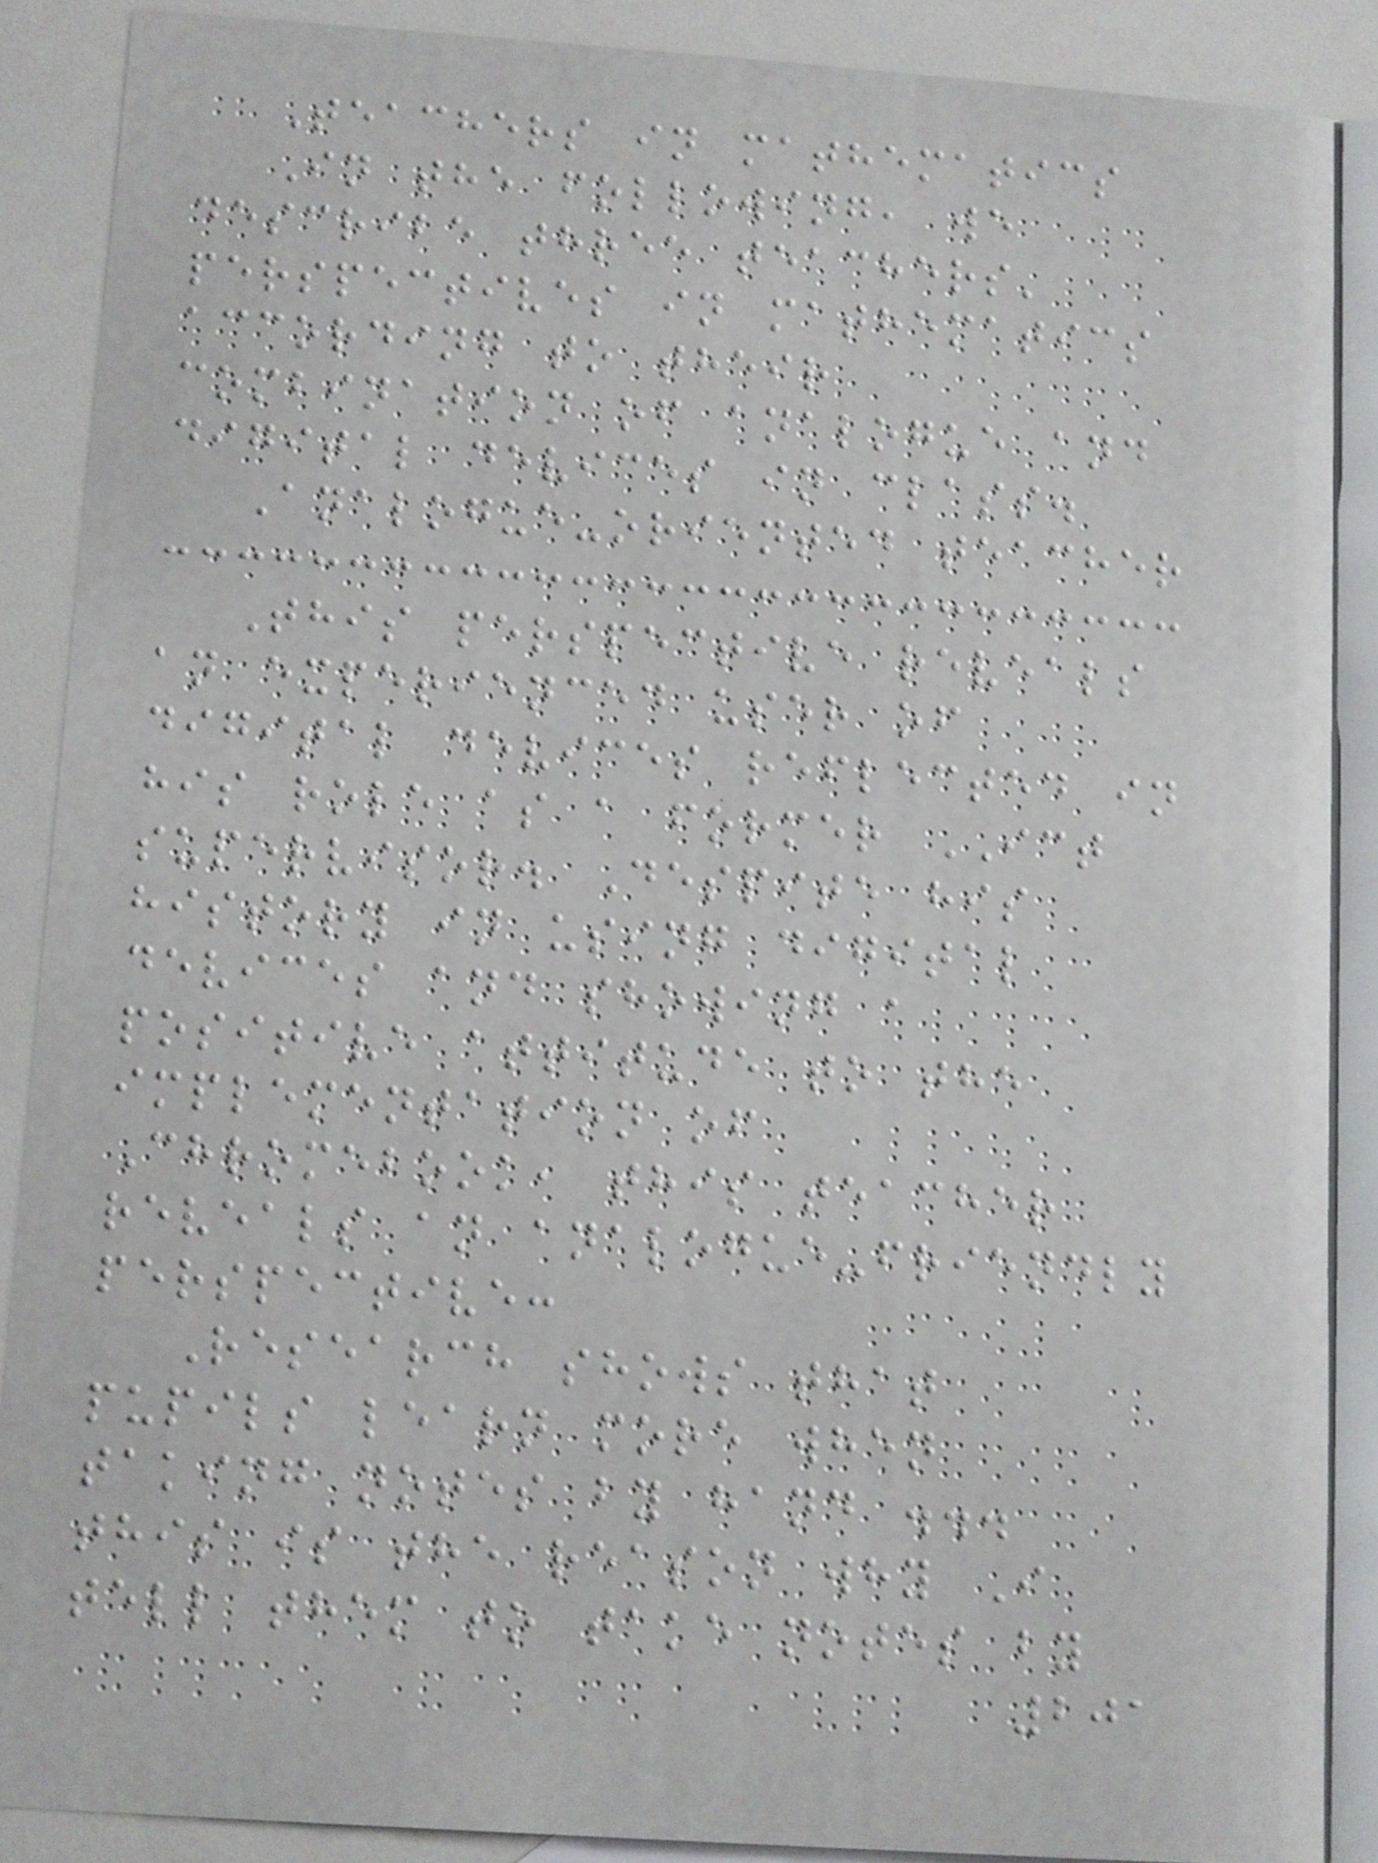Teachers in mathematics
In the following, we
describe three teachers'
perspectives in mathematics
according to their
combination of analogue and
digital devices in class.
Analogue-oriented teacher
This perspective reveals
an experienced user of
digital devices reflected in
his role as a former ICT
supervisor. Despite his
history in using digital
devices and showing a
positive attitude to the
implementation of
Chromebook, this teacher
reveals an analogue-friendly
perspective:
Research shows that
pupils learn more when
taking notes by hand ...
this is the reason why I
tell them to take notes by
201
